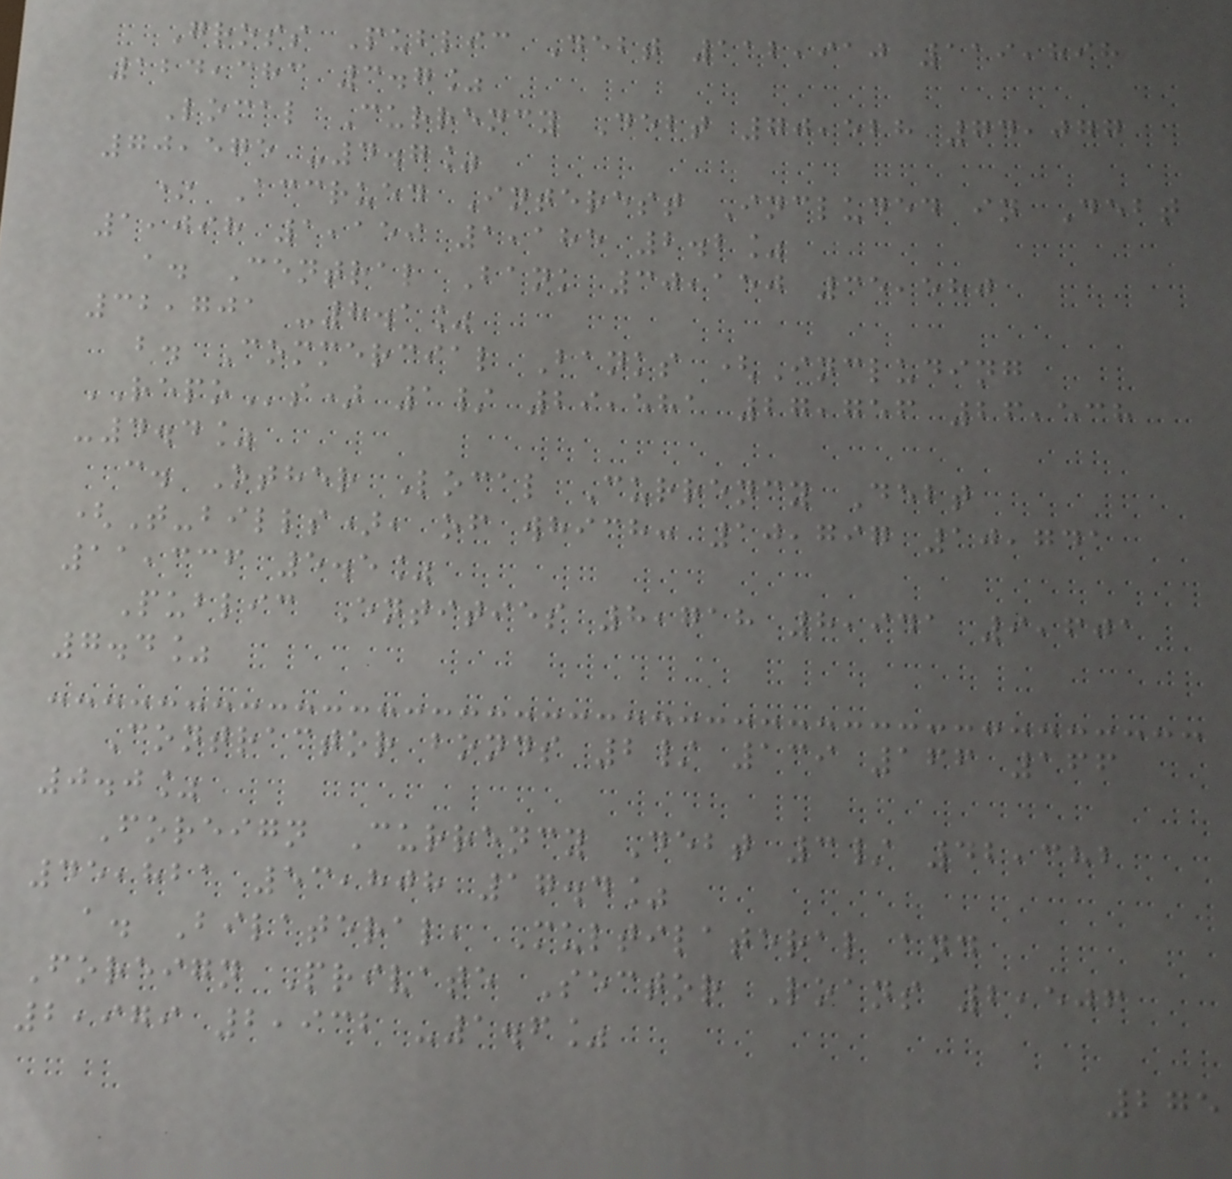Gross Public Debt 112,910 119,898
124,383 3.7%
Local Currency Debt 70,528 74,077
70,575 -4.7%
* Accrued Interest Included in Debt
1,098 1,159 1,185 2.2%
a. Central Bank 30,150 35,580
32,701 -8.1%
b. Commercial Banks (Including
REPOs) 1/ 29,581 27,756 26,538
-4.4%
c. Other Local Currency Debt
(T-bills), of which: 10,797 10,741
11,336 5.5%
Public Entities 8,718 8,941 9,601
7.4%
Contractor bonds 2/ 139 166 166
0.0%
Foreign Currency Debt 3/ 42,382
45,821 53,808 17.4%
a. Bilateral, Multilateral and
Foreign Private Sector Loans 2,506
2,979 2,932 -1.6%
275
